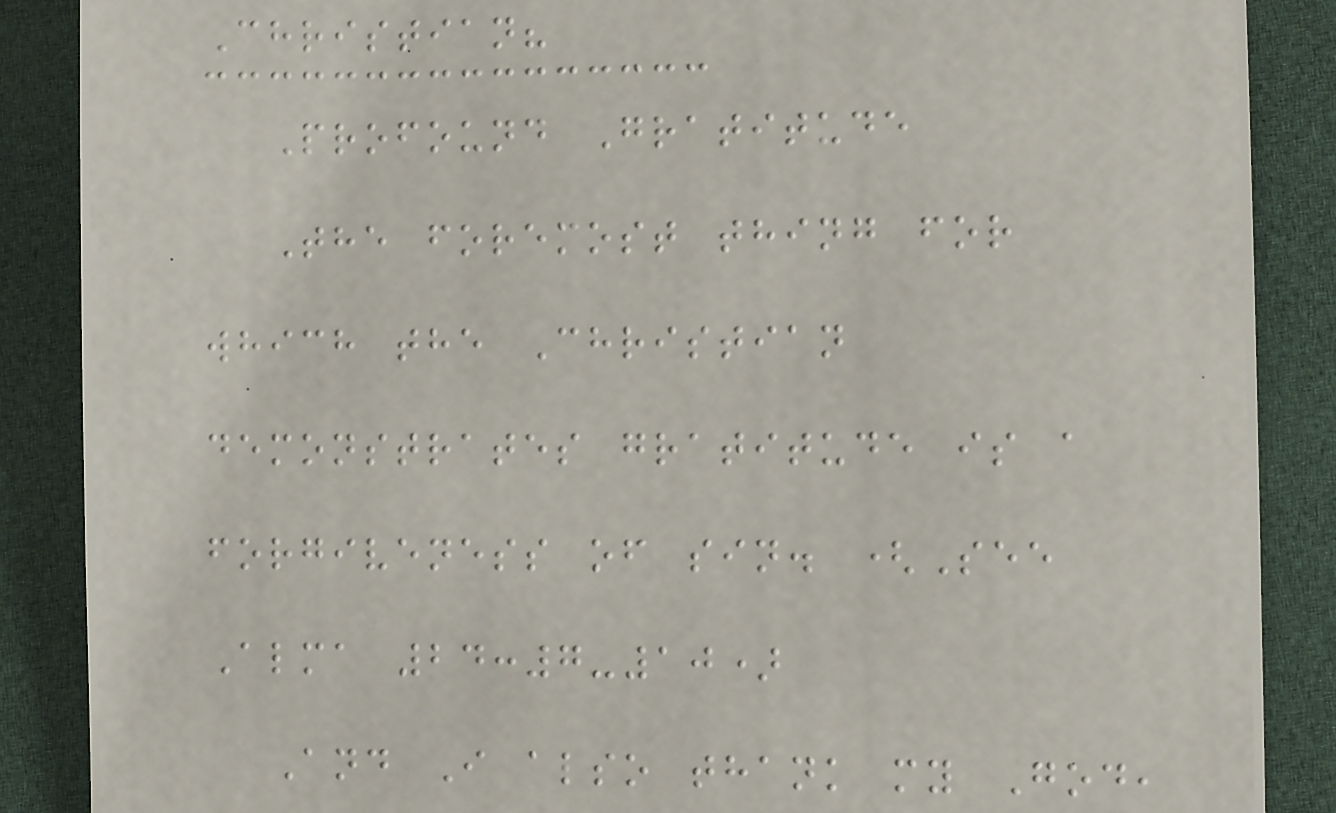Christian?
Profound Gratitude
The foremost thing for
which the Christian
demonstrates gratitude is a
forgiveness of sin. (See
Alma 24:7-10)
And I also thank my God,
